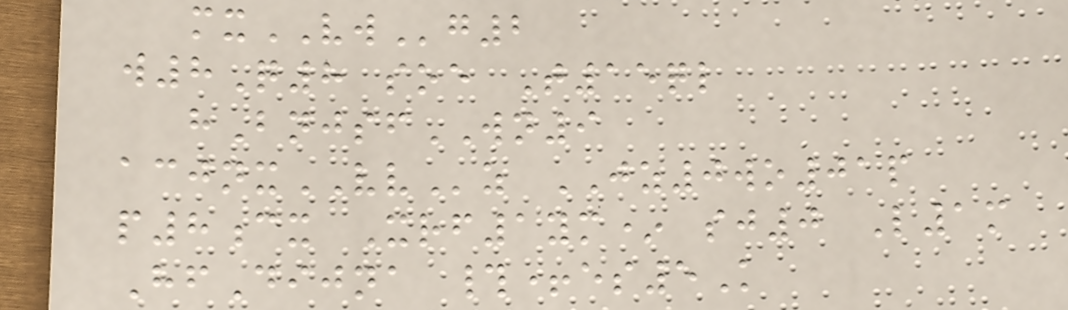mxVWg2
w8Q8 soe T15ql
hBnjsfWN9
acjnxVVz JZ0wo01p
p8cx Xrf1ym* sj0 L1m
HfDijna #+es5K
